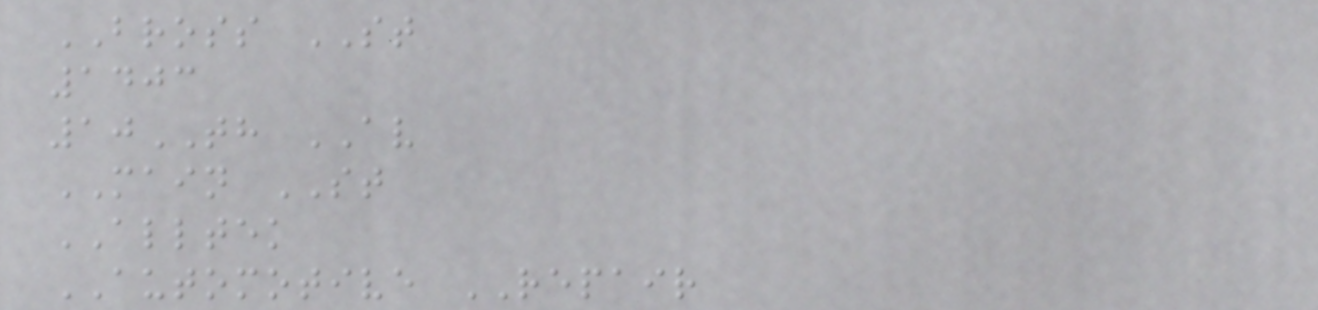BROSS ST
1403
10TH AV
MAIN ST
ALLTEK
AUTOMOTIVE REPAIR
